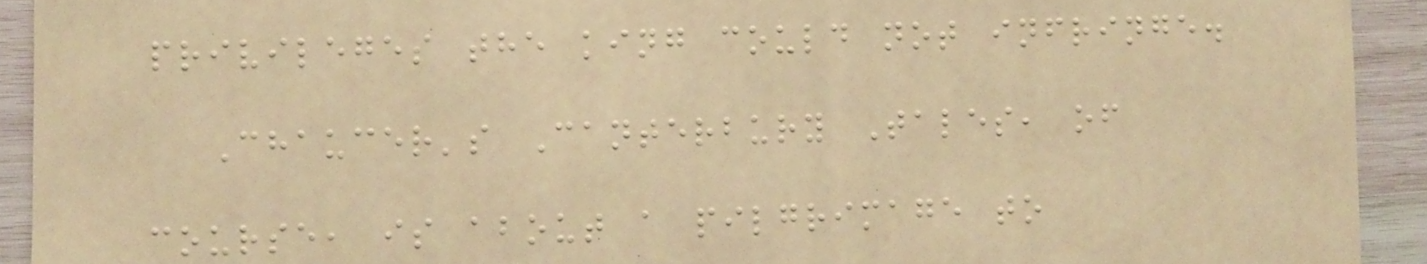privileges the king could not infringe.
Chaucer's Canterbury Tales, of
course, is about a pilgrimage to
